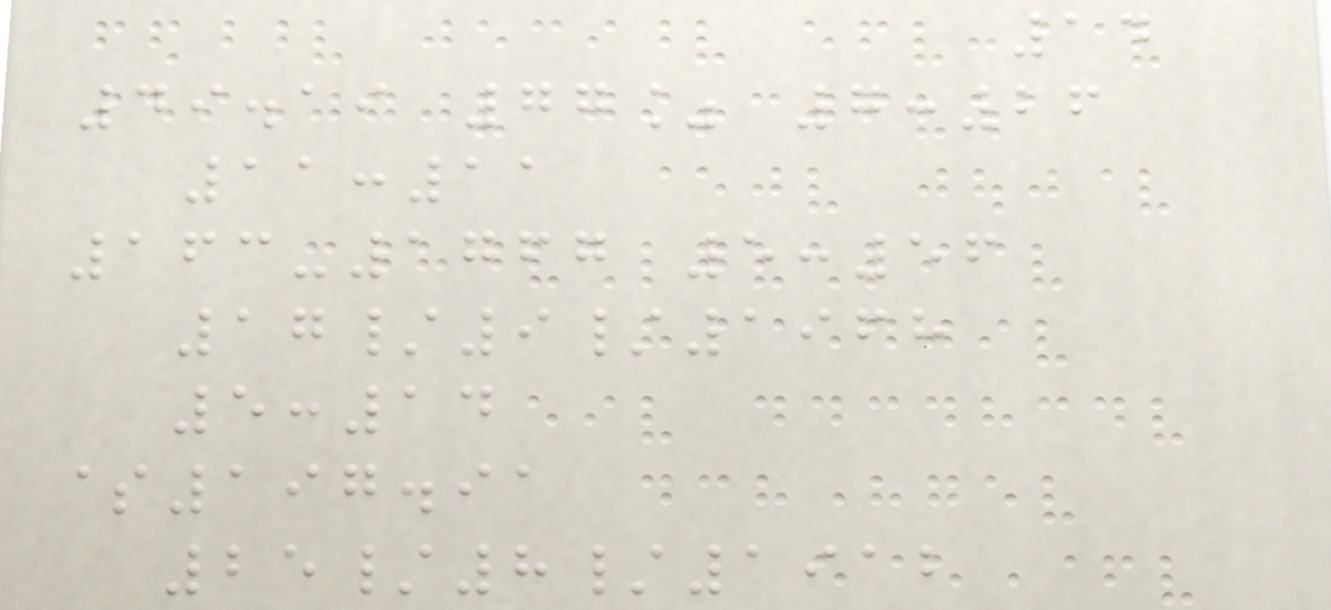14
49.19 77% 7:26
11:11
163-1767 5:56
17/9/1968
5:14
$197.91
25/8/1912
